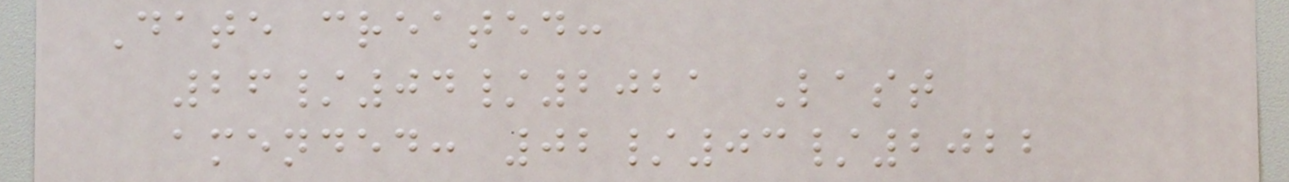Date created:
26/04/2021 Last
amended: 02/03/2022
